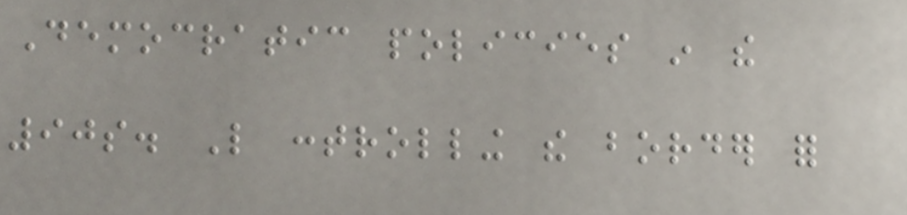Democratic policies in the
90s. Like controlling the border for
